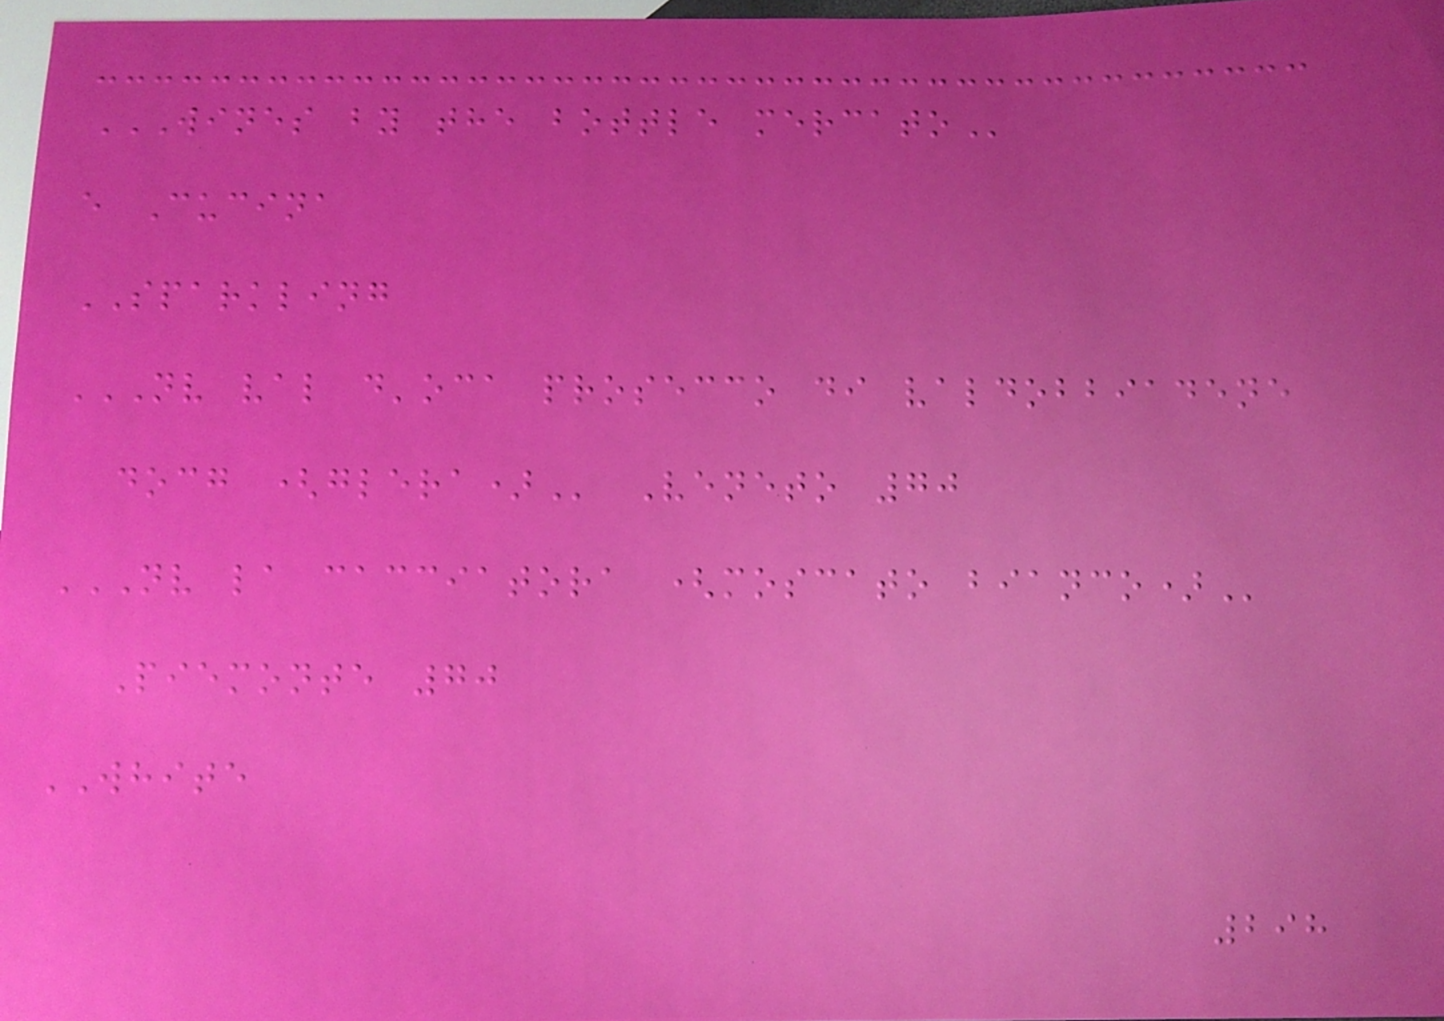WINES BY THE BOTTLE MERCATO
e Cucina
SPARKLING
NV VAL D'OCA PROSECCO DI VALDOBBIADENE
DOCG (GLERA) Veneto 70
NV LA CACCIATORA (MOSCATO BIANCO)
Piemonte 70
WHITE
298
